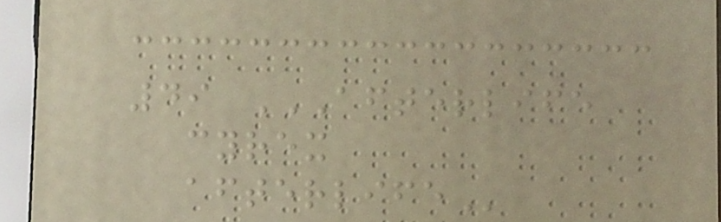49 AFTERLIFE
CYREX
AFTERLIFE
